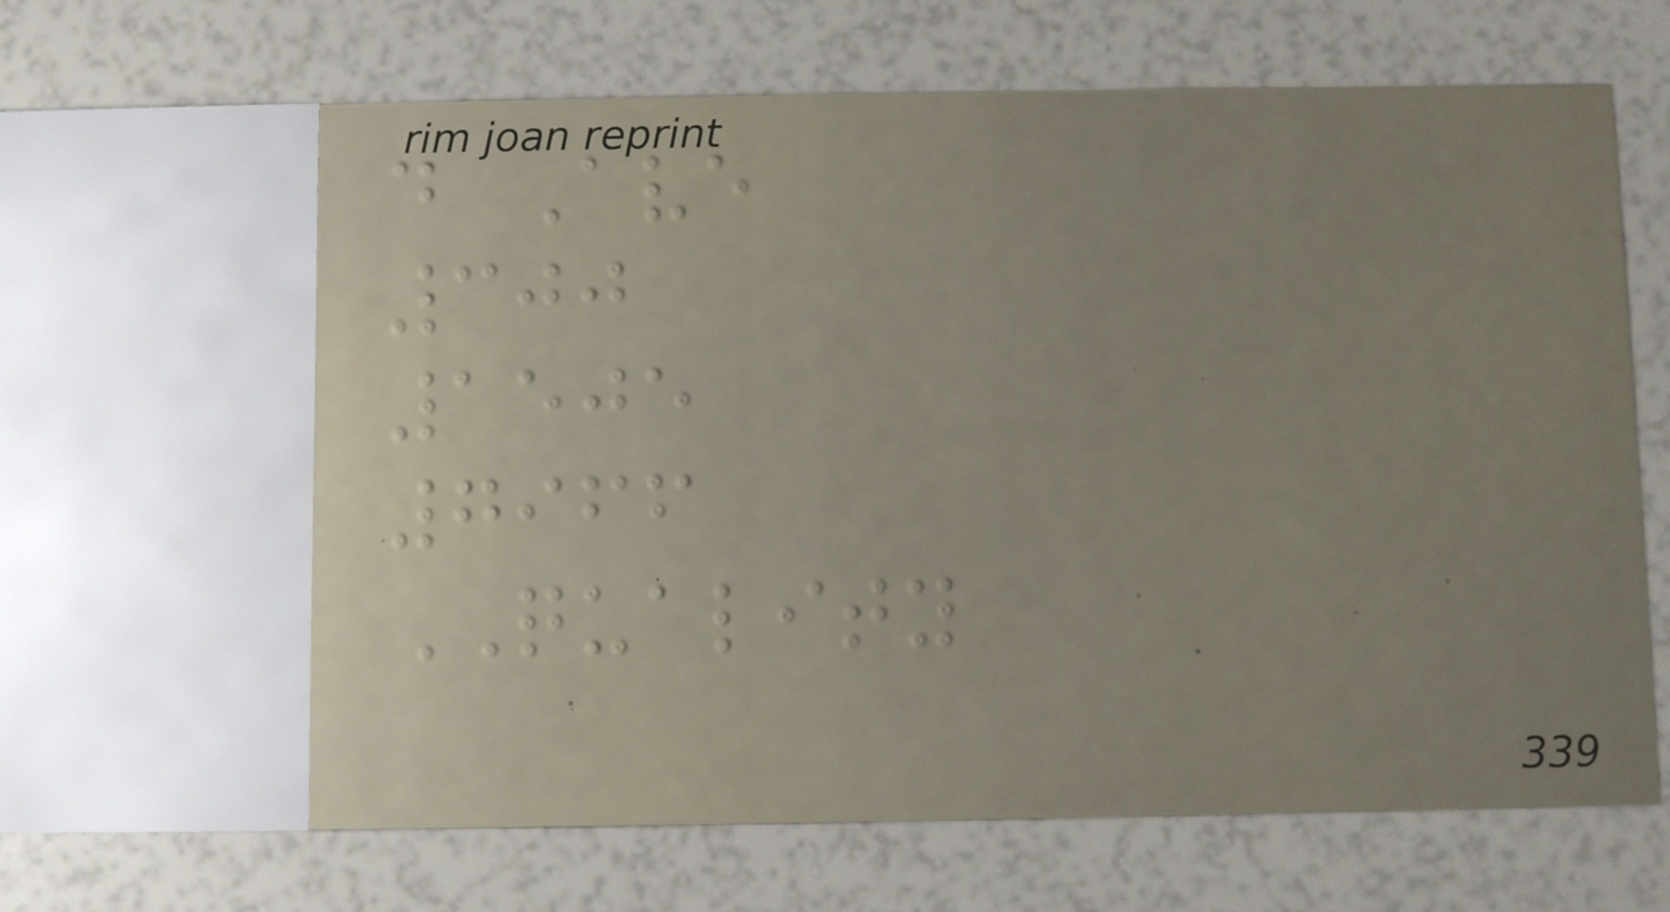d Ave
300
1505
7966
QUALITY
